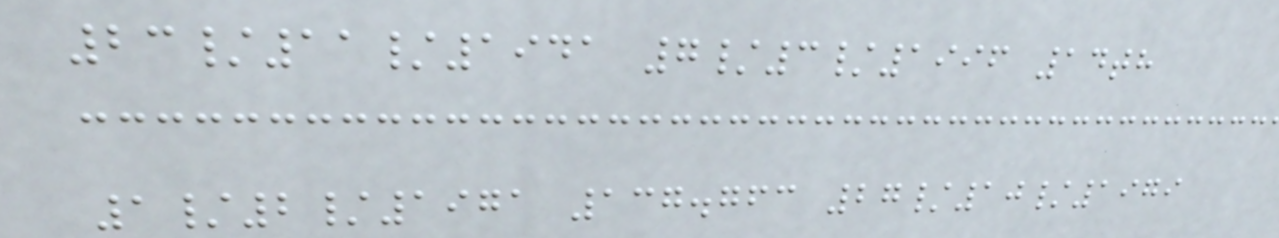23/11/1941 7/3/1996 14th
1/2/1971 137.763 27/10/1979
